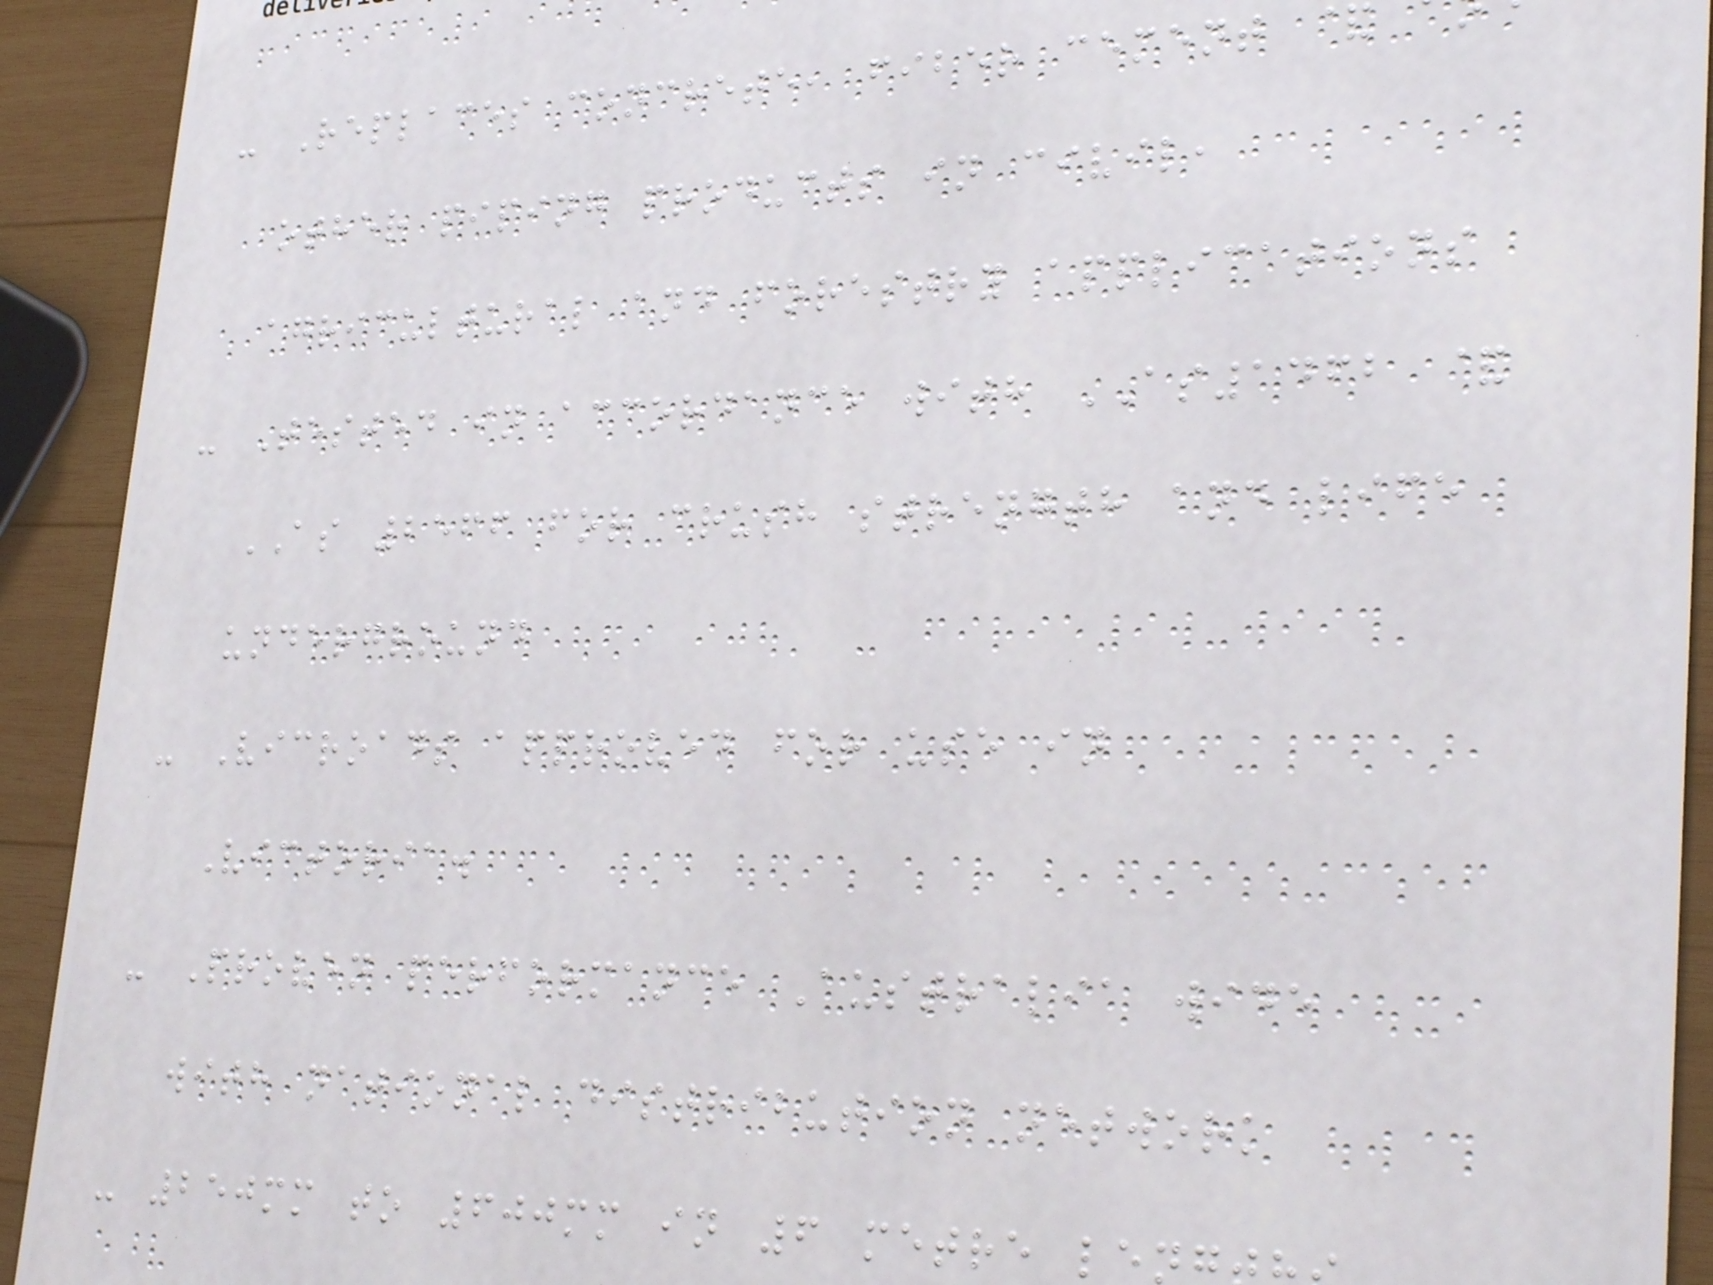- Replaces concrete, fiber cement &
other piping products in civil,
agricultural and forestry applications
- Tested in accordance with AS1462 &
AS 2566 for crush strength and life
underground
- Vicroads approved for use in
Victoria.
- Proven performance Australia wide
with national distribution network
- 250mm to 600mm in 6 metre le
